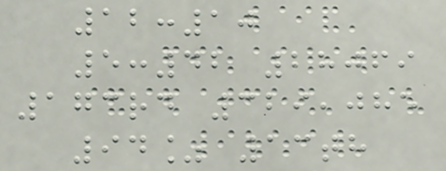12:10
5:42 28069
173rd 329,085
94% 13th
